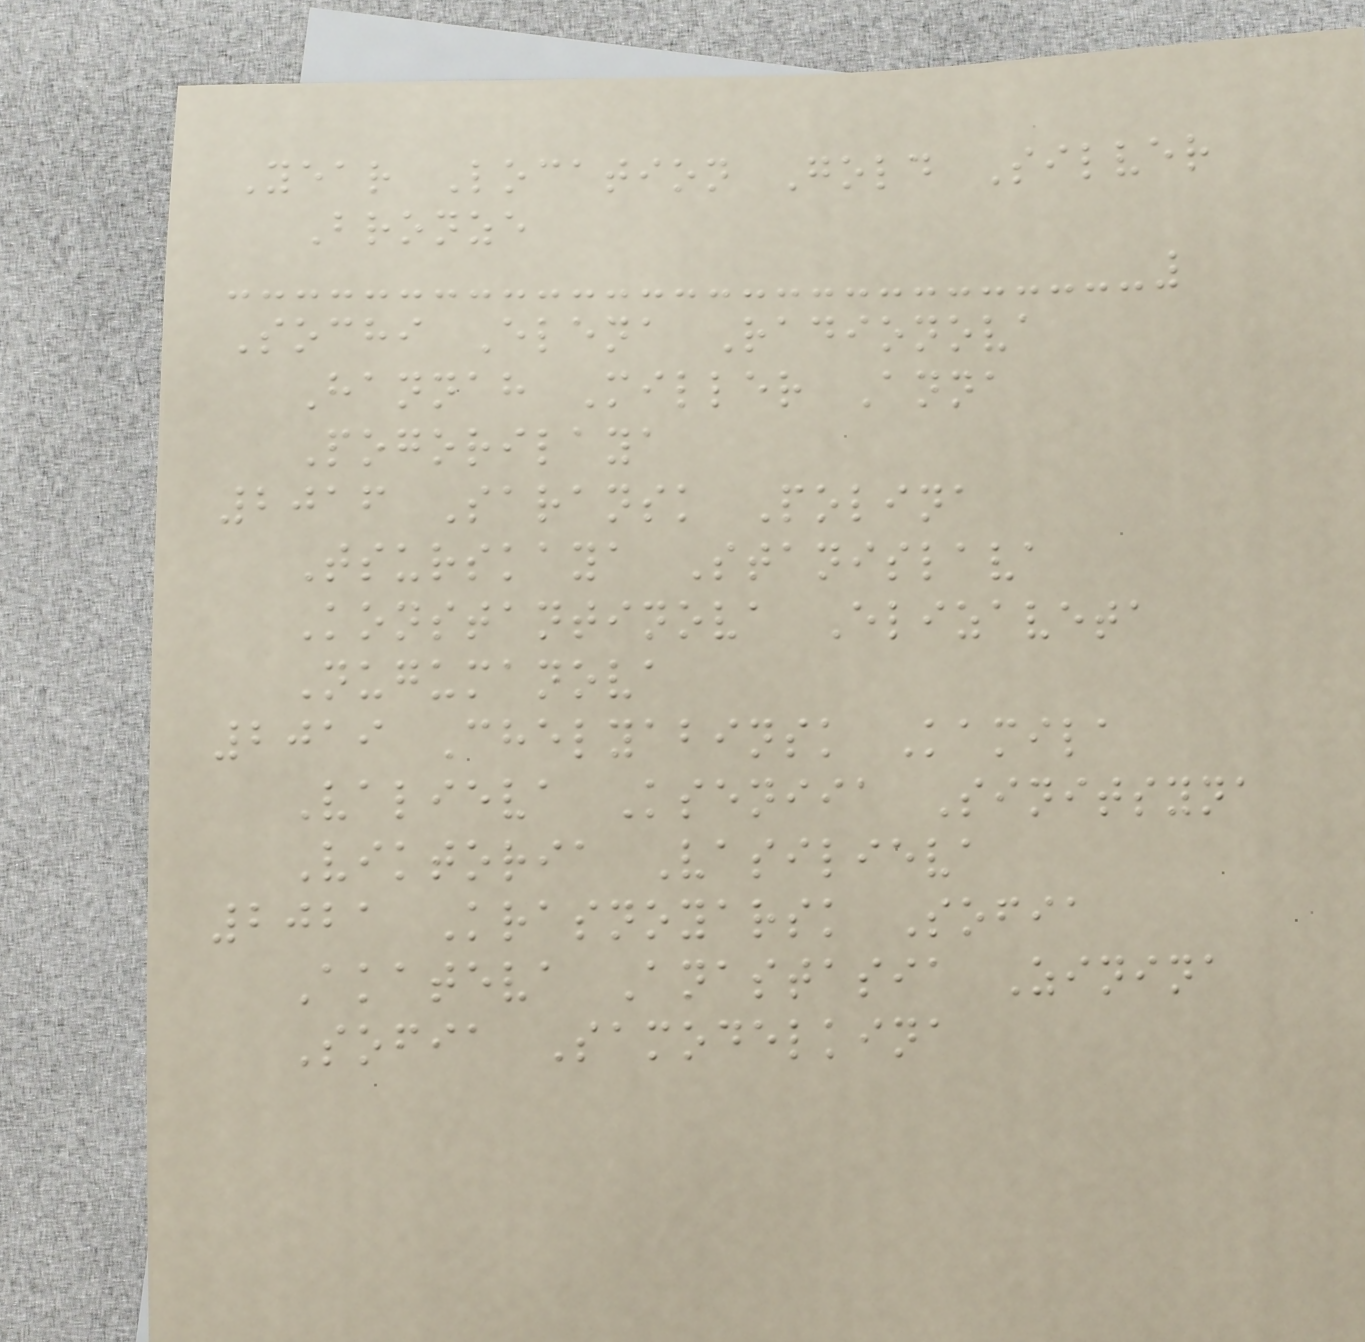Year Location Gold Silver
Bronze
Sochi Elena Radionova
Hannah Miller Anna
Pogorilaya
2016 Saransk Polina
Tsurskaya Stanislava
Konstantinova Elizaveta
Nugumanova
2019 Chelyabinsk Kamila
Valieva Kseniia Sinitsyna
Viktoria Vasilieva
2021 Krasnoyarsk Sofia
Akateva Anastasia Zinina
Sofia Samodelkina
